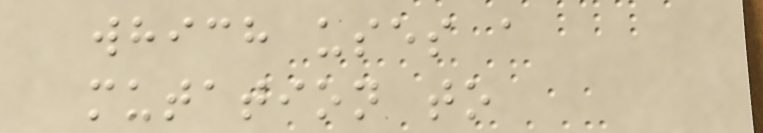which uses a
mutation to
